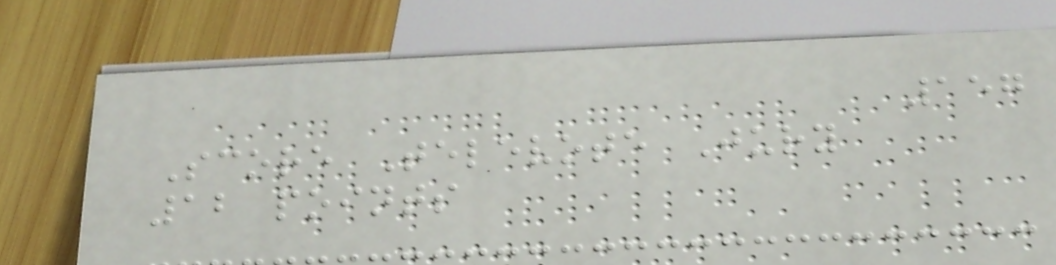157
Score Televote Jury
12 points
